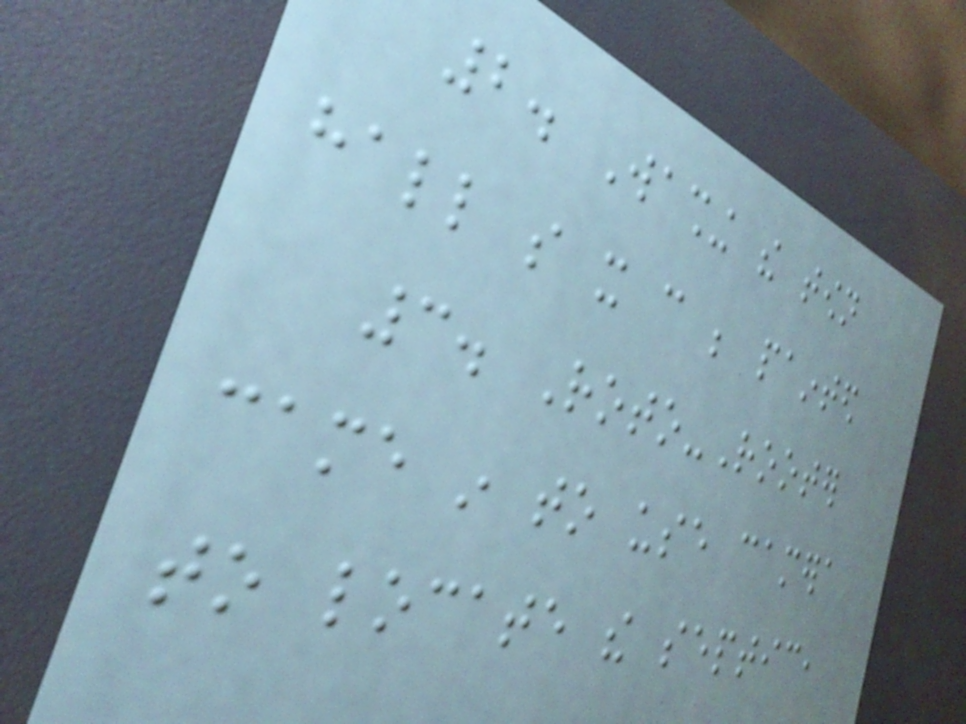2. Washing the town
hall so it can be painted
3. Roto-Rooter
came in to use camera
to locate the septic,
